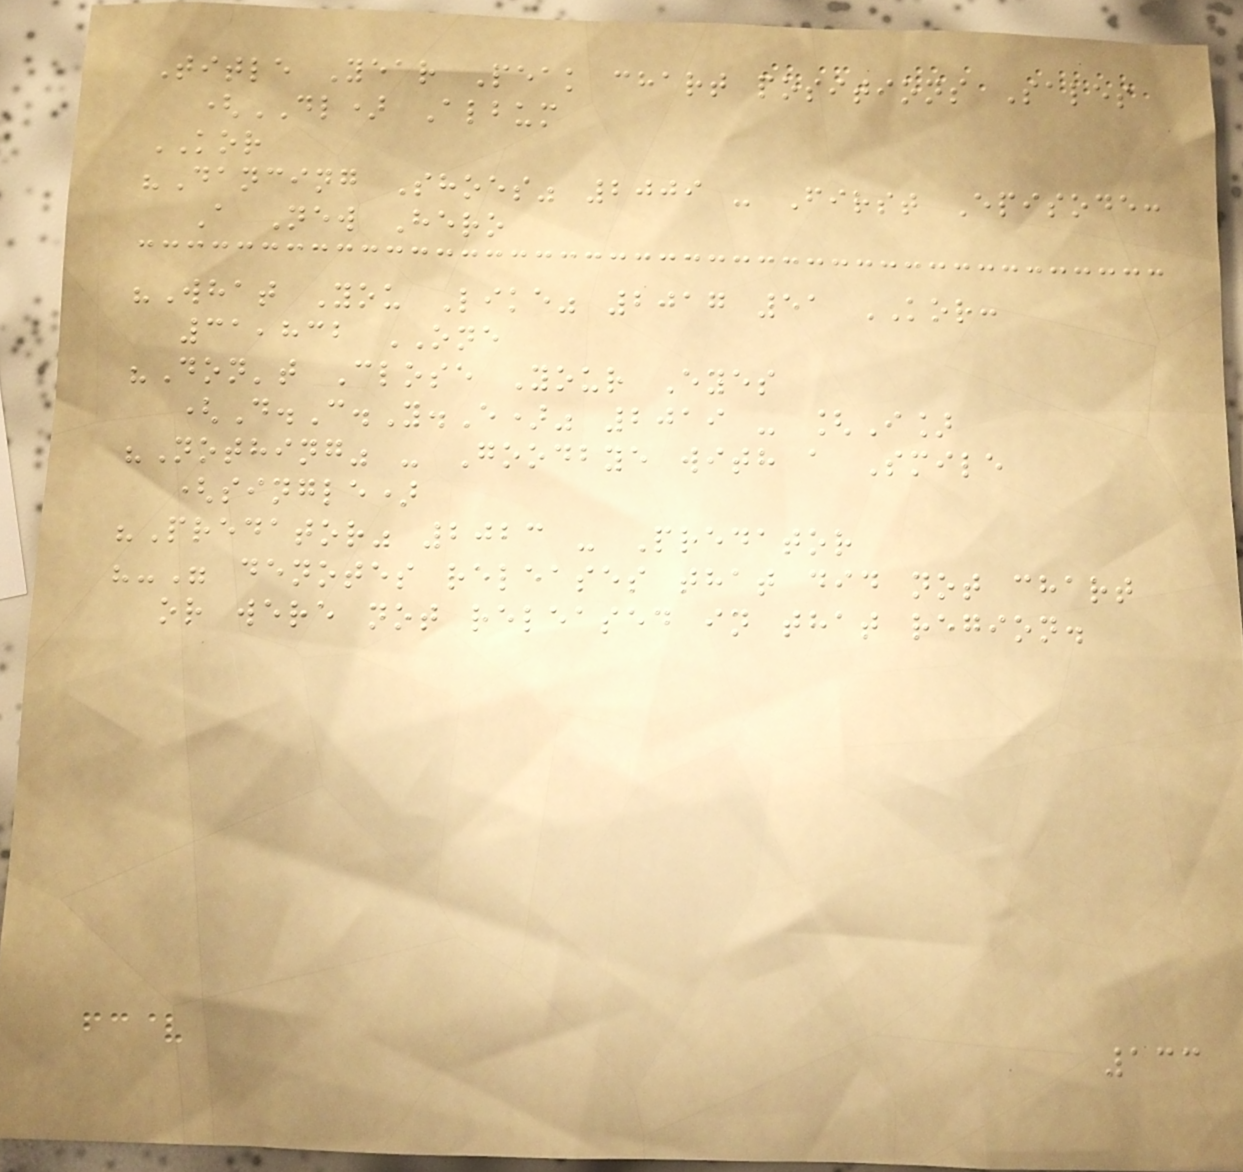Title Year Peak chart positions Sales
(DL) Album
KOR
"Dancing Shoes" 2009 - First Episode:
A New Hero
"What You Like" 2017 51 KOR:
31,832 ONE
"Don't Close Your Eyes
(D.C.Y.E)" 2019 - [I]
"Nothing" - Goodbye with a Smile
(single)
"Predator" 2023 - Predator
"-" denotes releases that did not chart
or were not released in that region.
133
